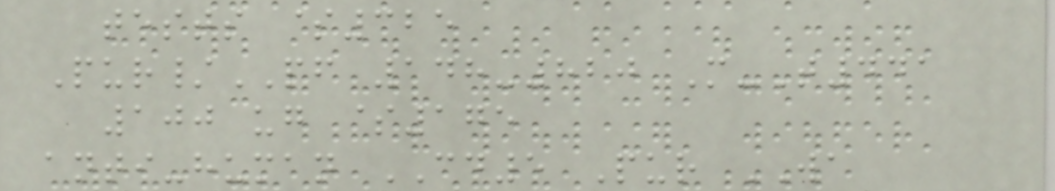tests $325
Pur/PF 148-820 M-T441
100 ug $175
anti-human CD5 Pur WA
